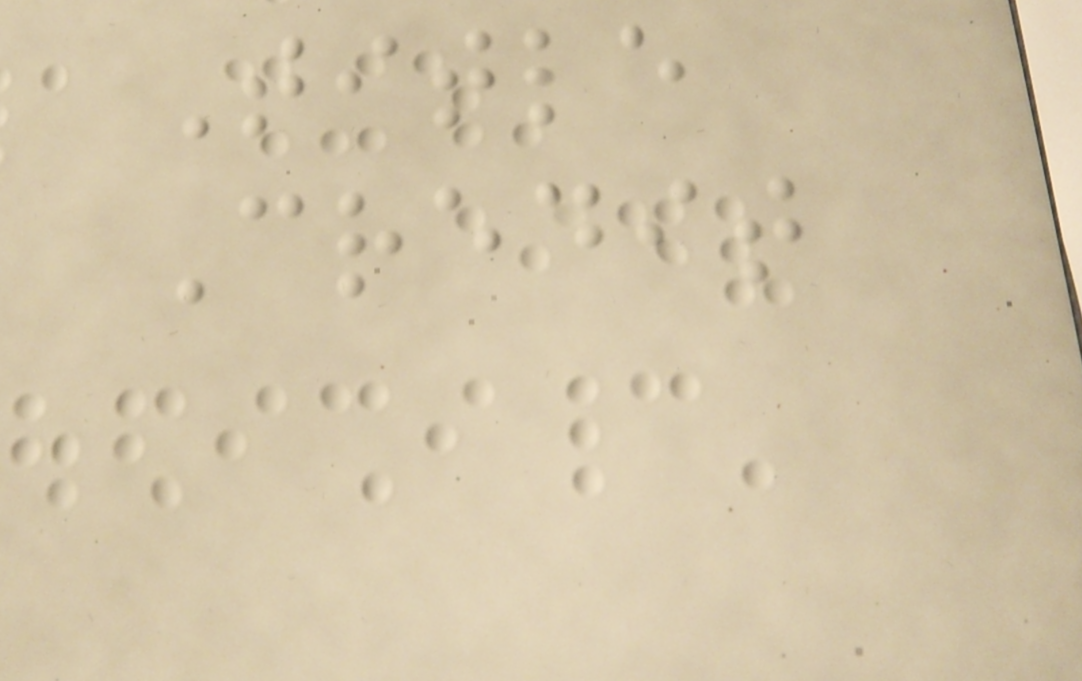Title
Credit
